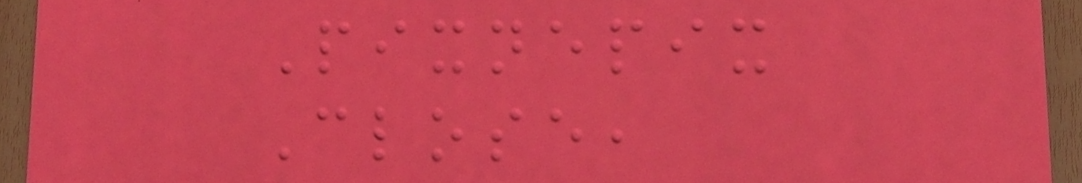Pixnepix
Close,
